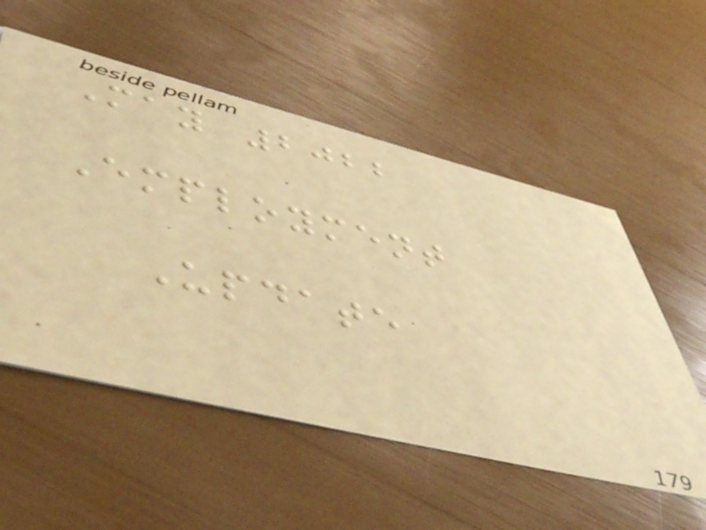May 2022
Employment
Update
